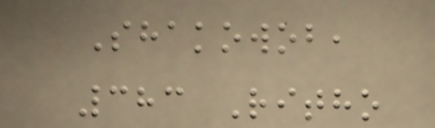Shakowob,
383 Ritho
